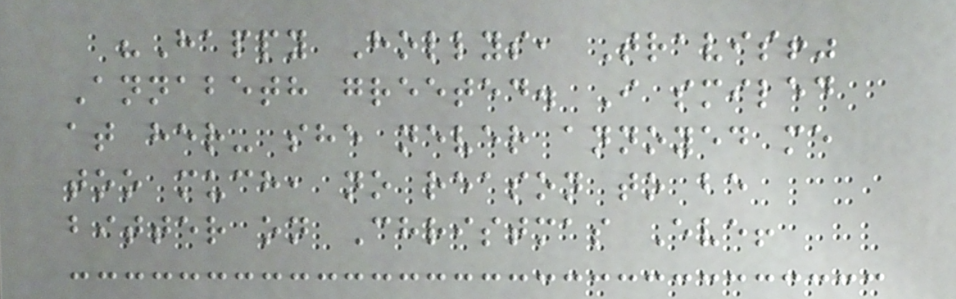"Happy Hollys, Travis!"
Annabeth greeted. I smiled
at her- she never annoyed me
too much, no reason to be
bitter on Christmas Eve!
